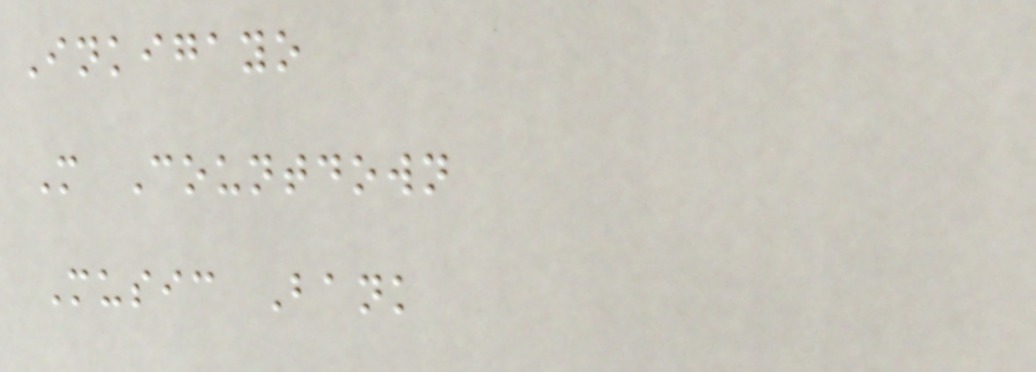Inkigayo
M Countdown
Music Bank
